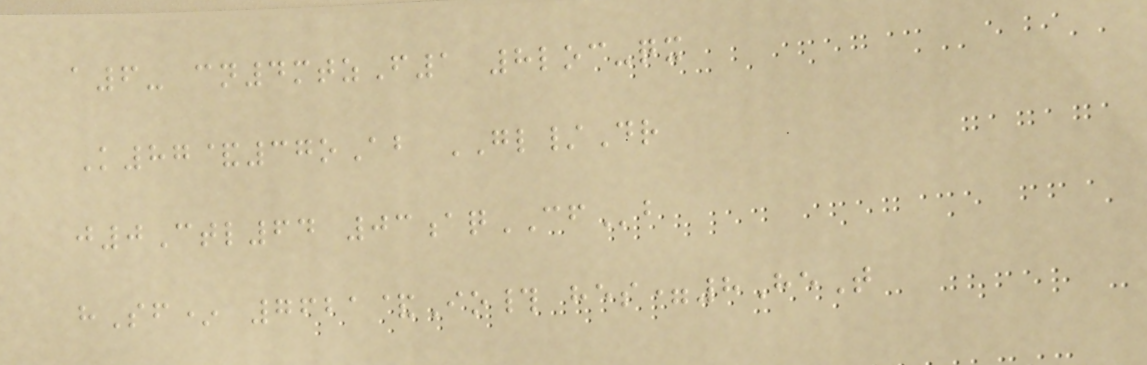a6- cn4mtzF1 8loc-qx
K87&37oAb GL/Dr
j0Ctl64 03aqCFb
hSf* 7621&Io# hes=8HeT
